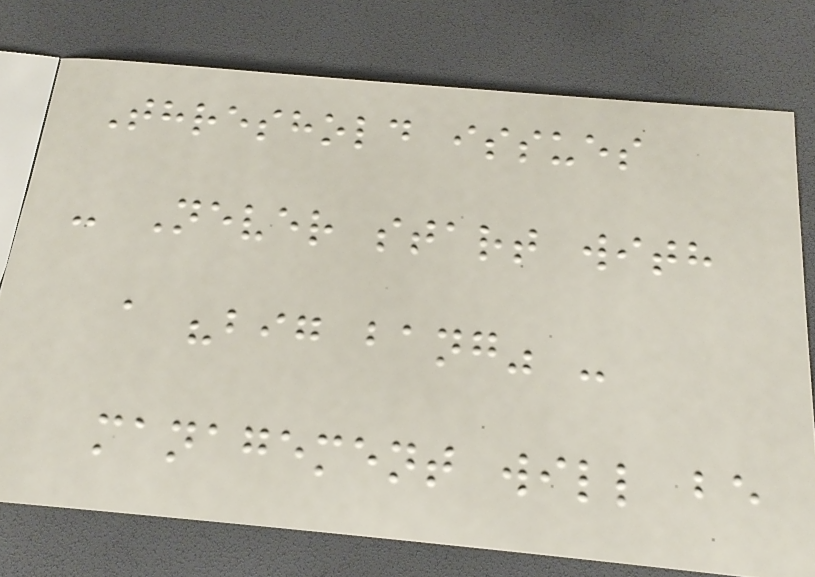Threshold issues
- Never start with
a "big bang" -
management will be
